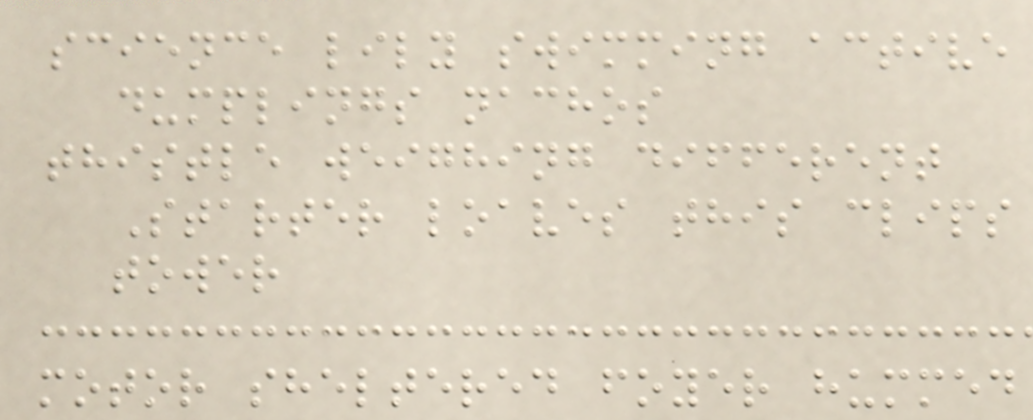science lily swimming active
dumplings nachos
thistle weighing different
Starter loaves this clips
tower
motor sheltered foyer hummed
